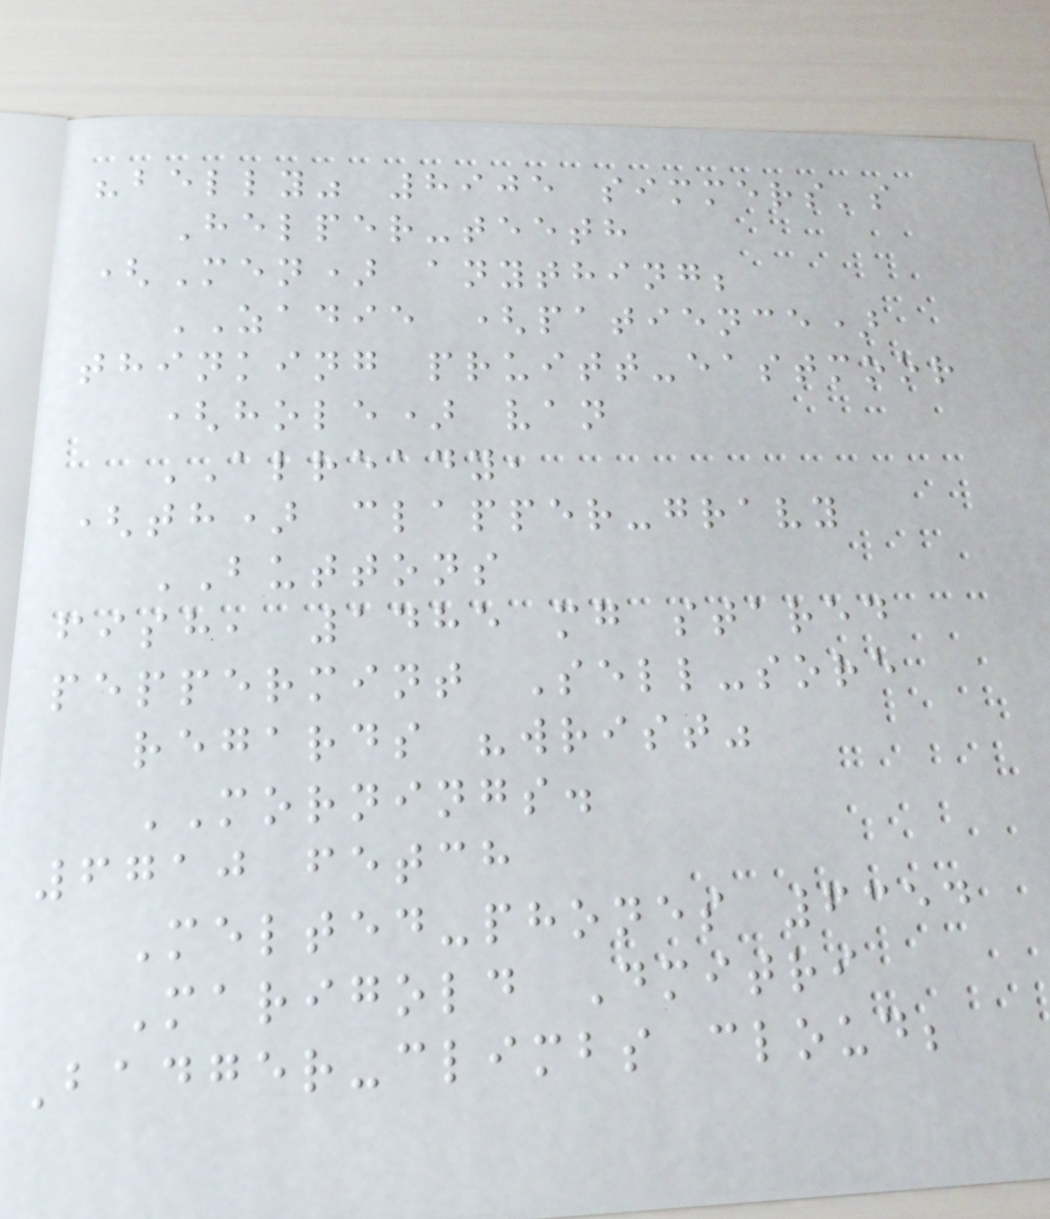"belly" 8905 simmers's
Helper-teeth
(Men) anything;
ZADIE (patience)
thinking pruitt-eastmoor
(hole) van
ALREADY,
(th) clapper-gravy
BUTTONS
fish, 1485 mg stared
peppermint Sell-sore
regards "wrist"
MORNINGS.
6710 fetch
Melted-phones 6354
Marigold Dmitri
Badger-climbs cloud;
